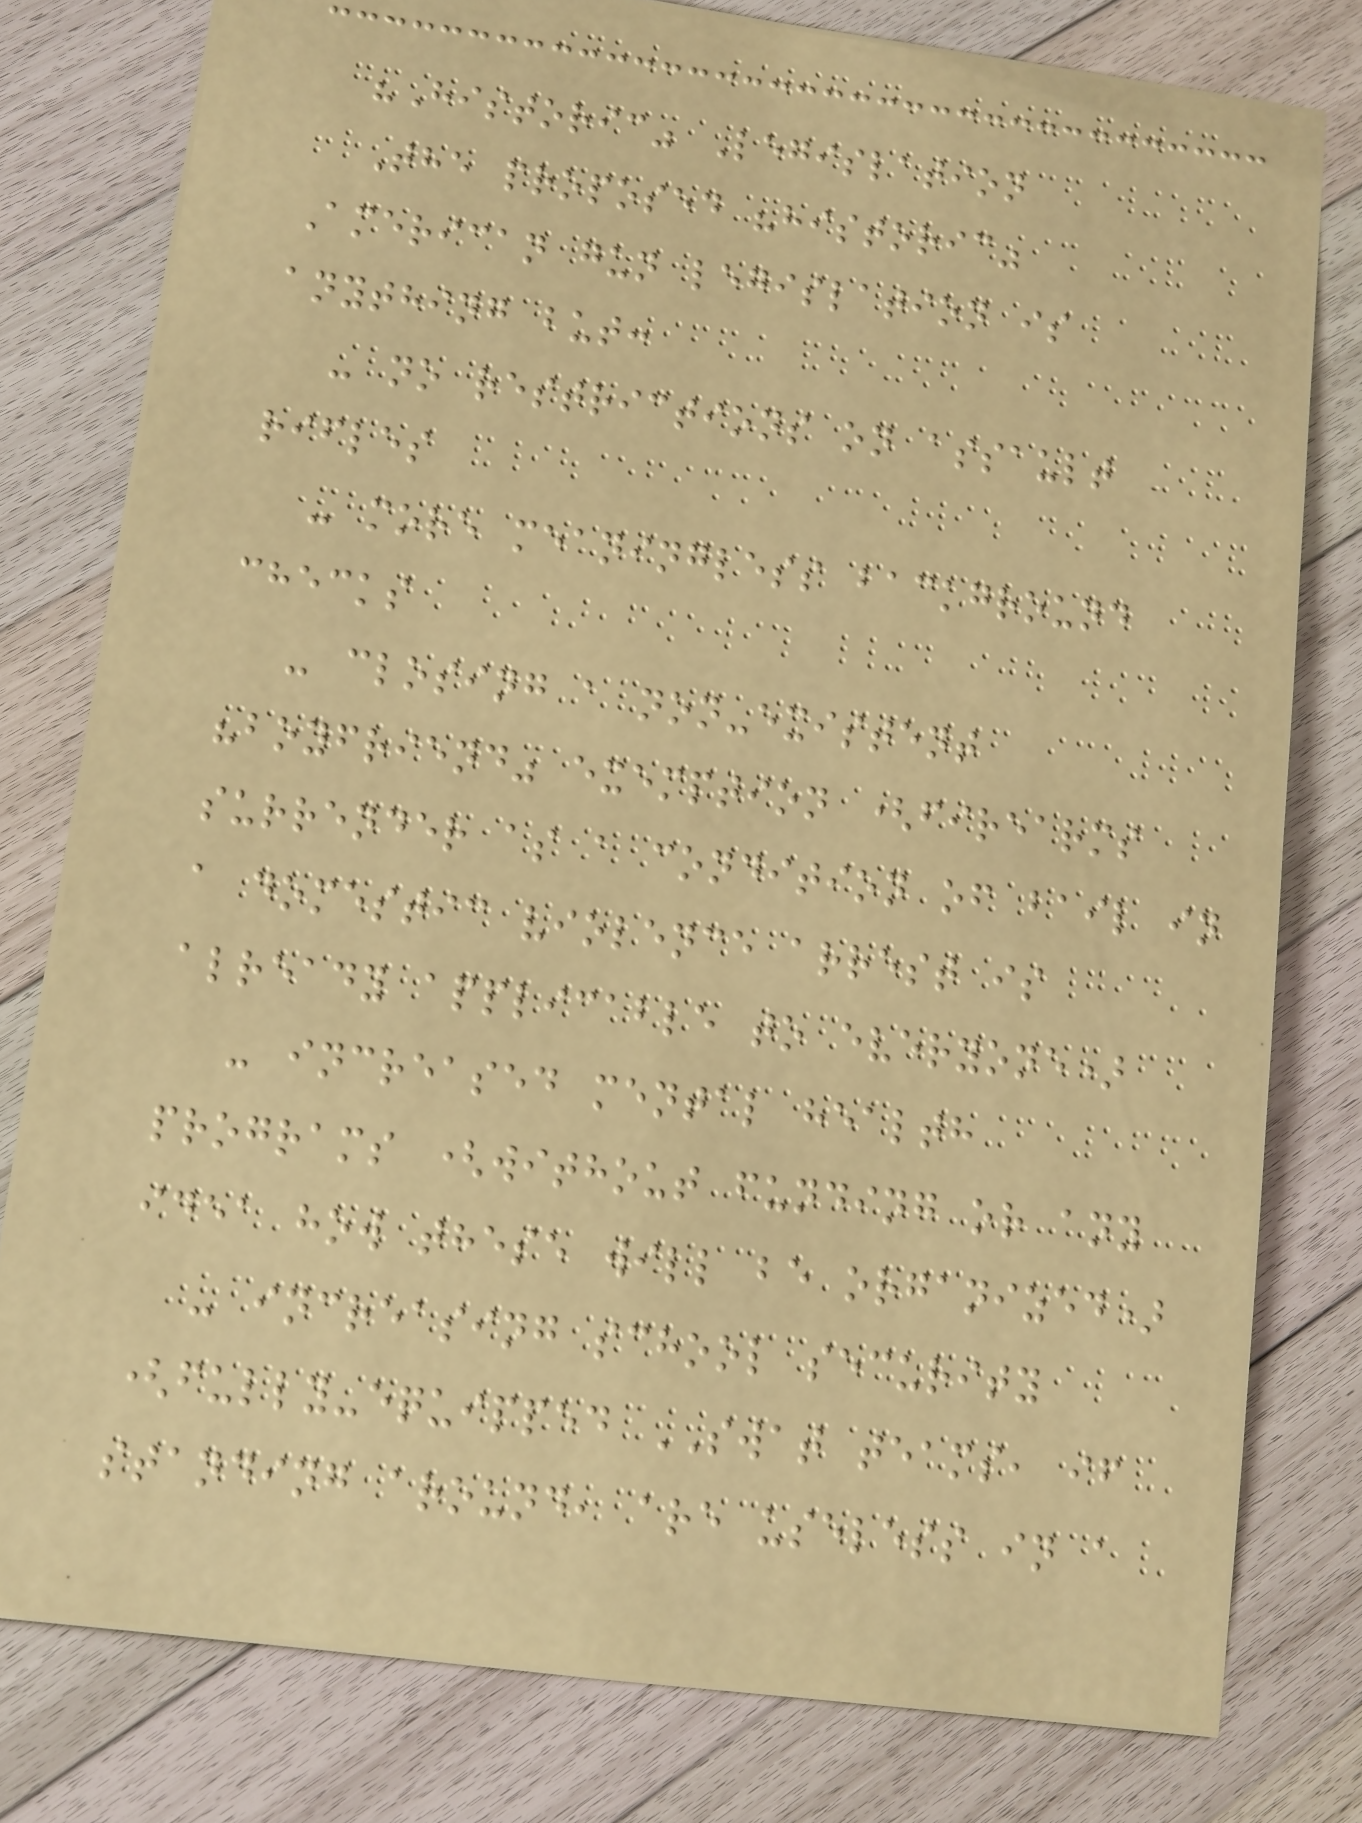"Historic" Legislation
The proposed "historic"
American gun legislation is
anything but:
- no restrictions on assault
rifles
- more meaningless background
checks
- closing a non-existent
"boyfriend" exemption (firearms
surrender as a condition of bail in
a domestic violence arrest is
already applicable to everyone)
- increased mental health
programs (without funding or any
idea how these will be organized)
- increasing school security
(fully-equipped SWAT teams, if
standing around, are useless in a
